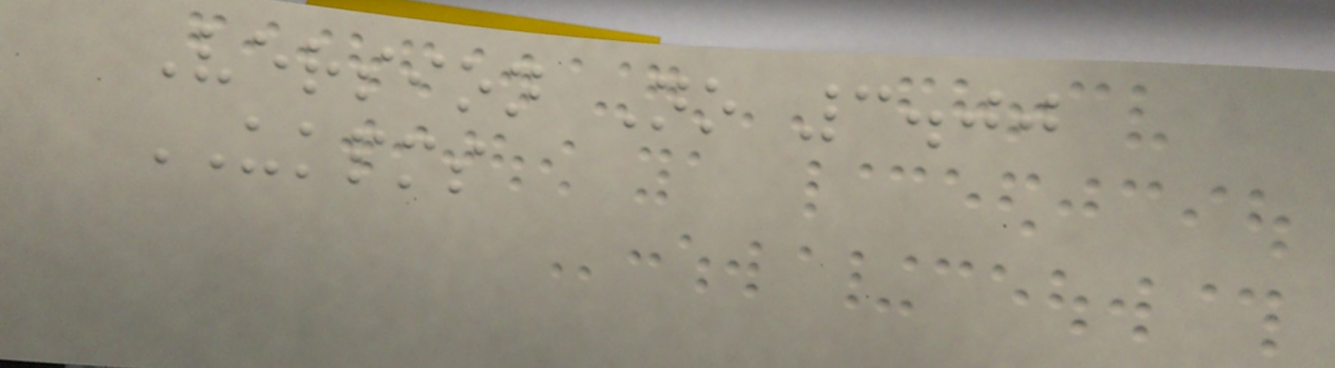Version No 3.00
UKPMS
